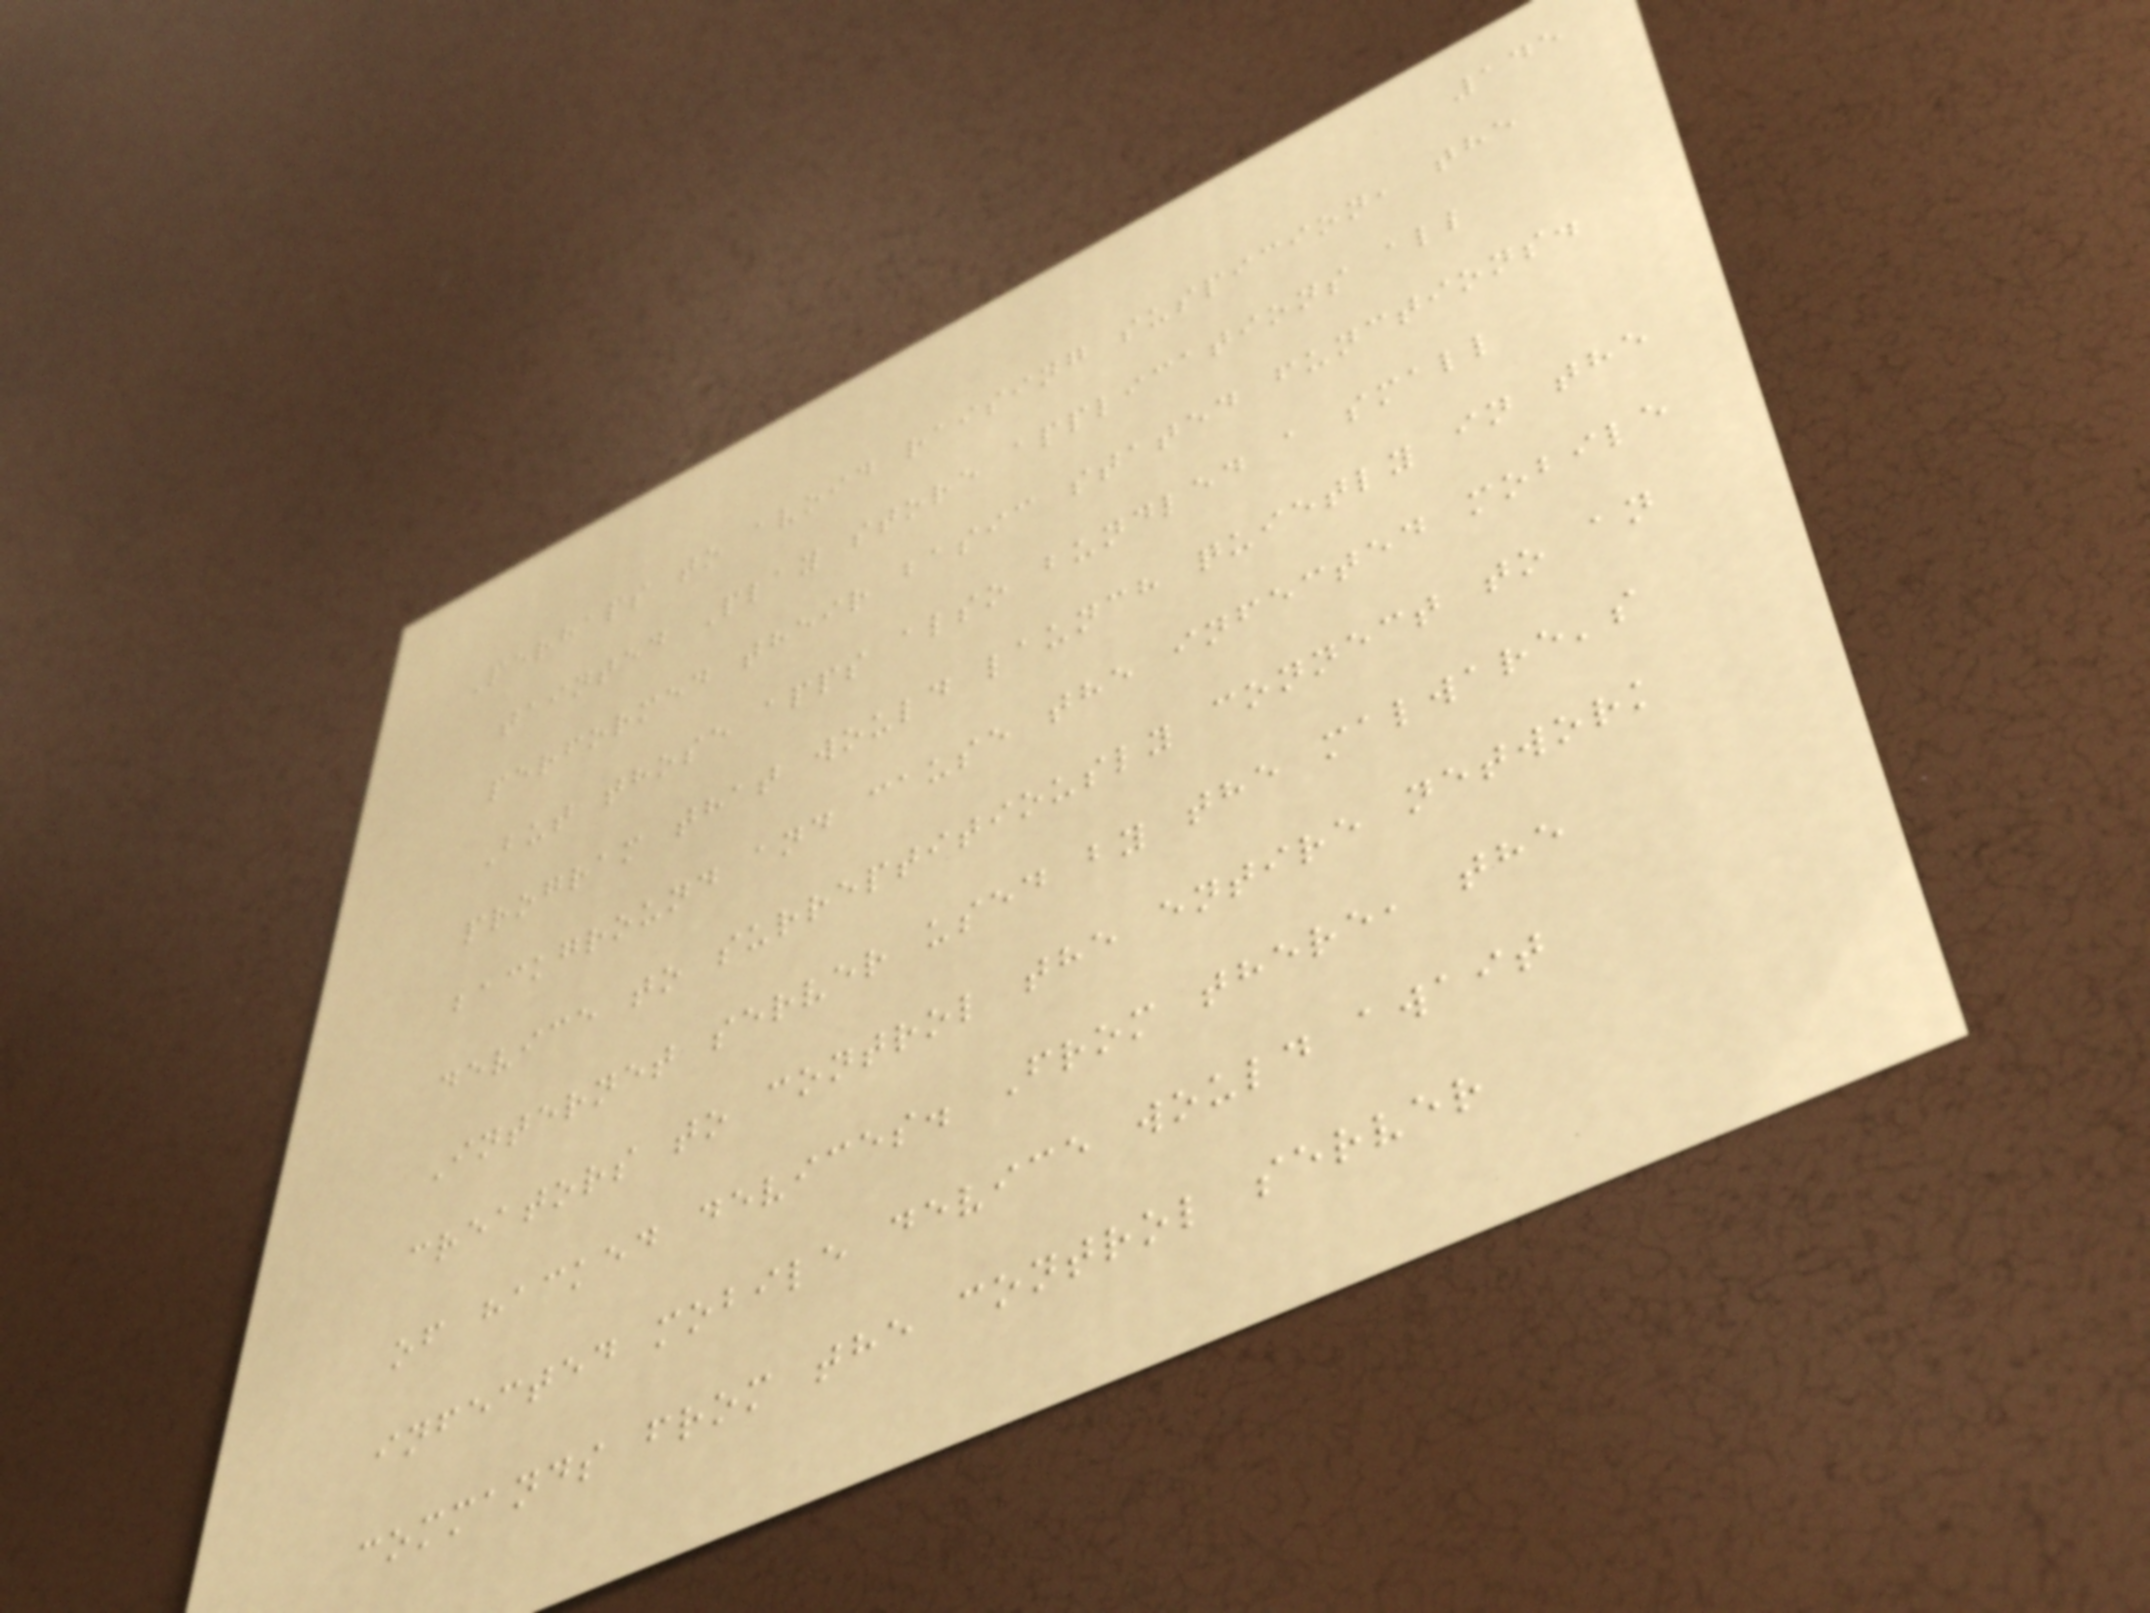145
Perhaps to avoid raising suspicion, the
tainted Play store applications all
performed their basic stated functions.
But those apps also bundled a small
program that would launch quietly in the
background and cause the infected mobile
device to surreptitiously connect to an
Internet server used by the malware's
creators to control the entire network
of hacked devices. From there, the
infected mobile device would await
commands from the control server
